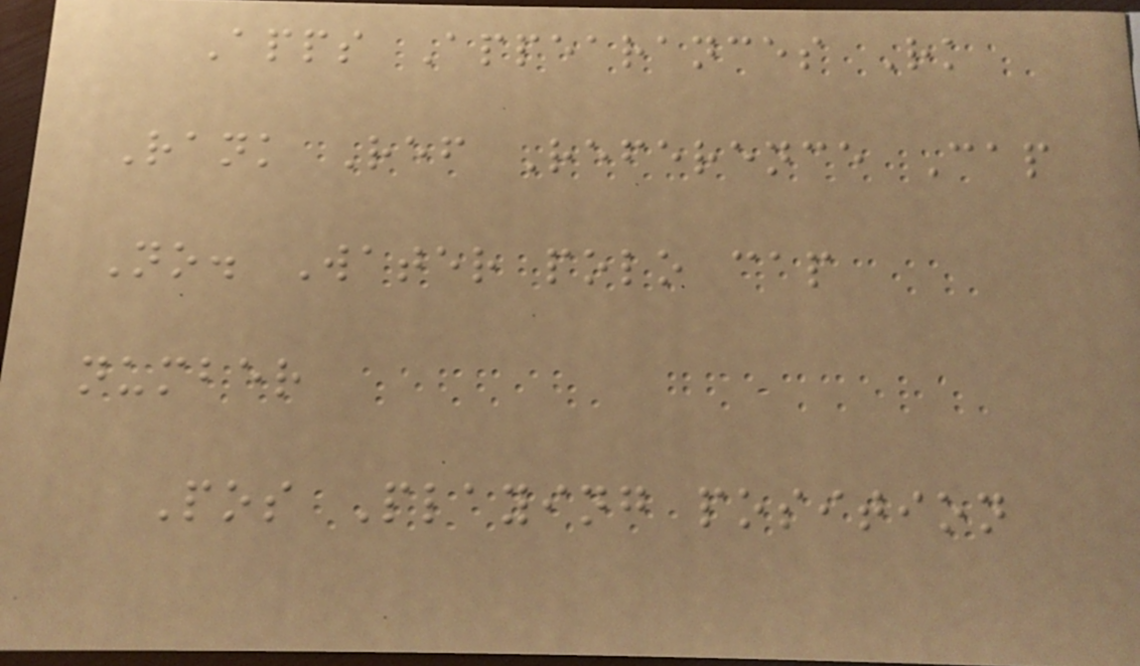Apps Appearances Rk
Rank Ref Reference Cap
No. Water polo cap
number
Pos Playing position
